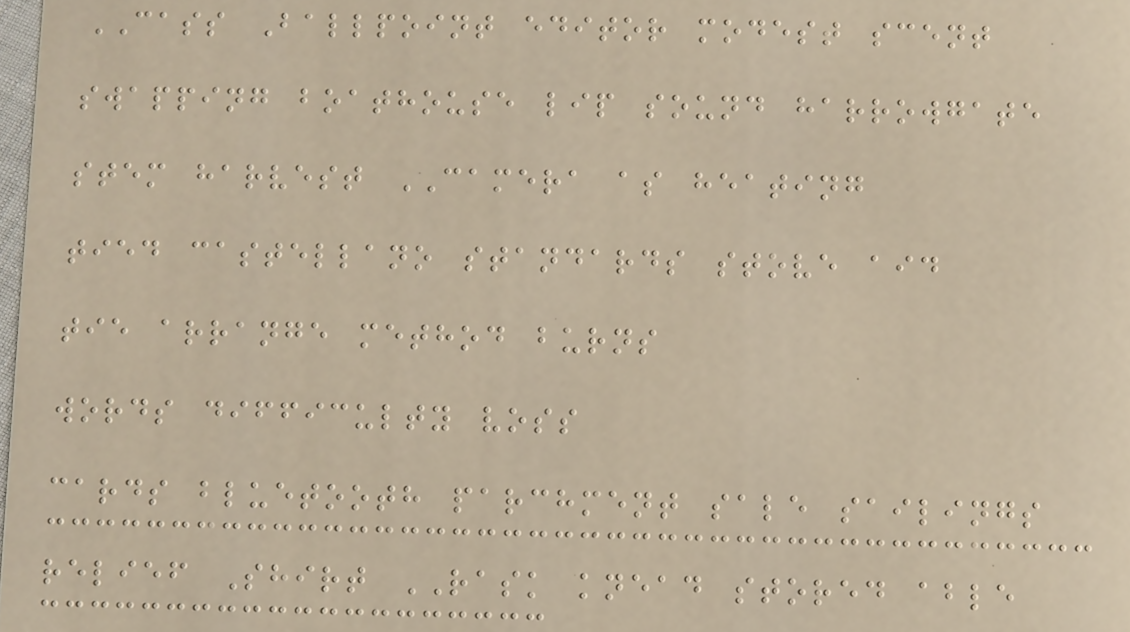CASS Ballpoint editor modest scent
swapping boathouse lip sound harrowgate
stem harvest CAMERA as heating
tied castellano standards stove aid
tie arrange method burns
words difficulty voss
cards bluetooth parchment sale sailings
relief Shirt RASK knead stored able
